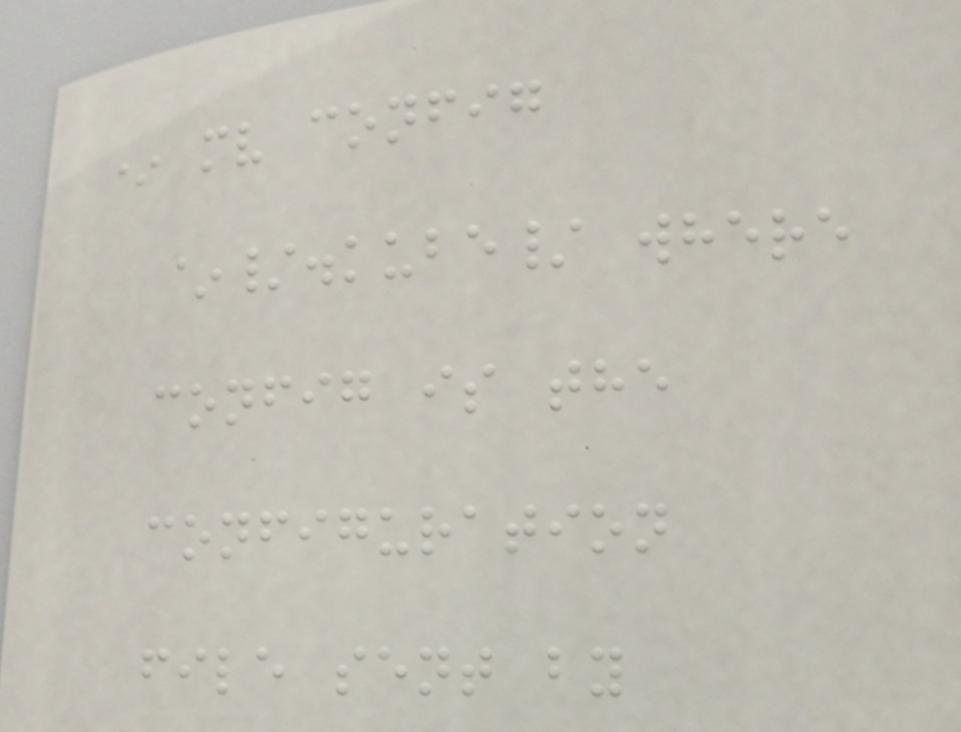* mv config
~/.kube/ where
config is the
configuration
file sent by
